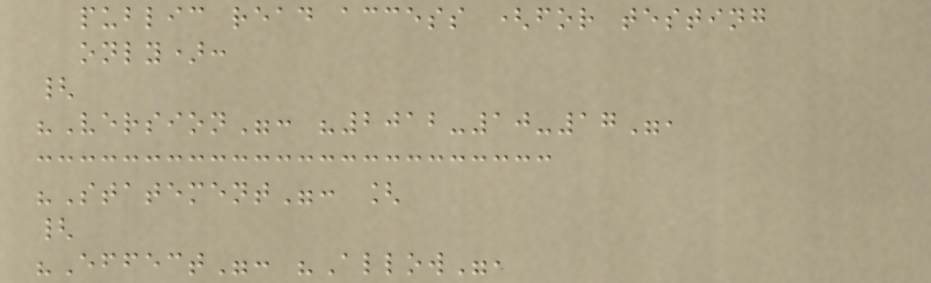public read access (for testing
only):
{
"Version": "2012-10-17",
"Statement": [
{
"Effect": "Allow",
